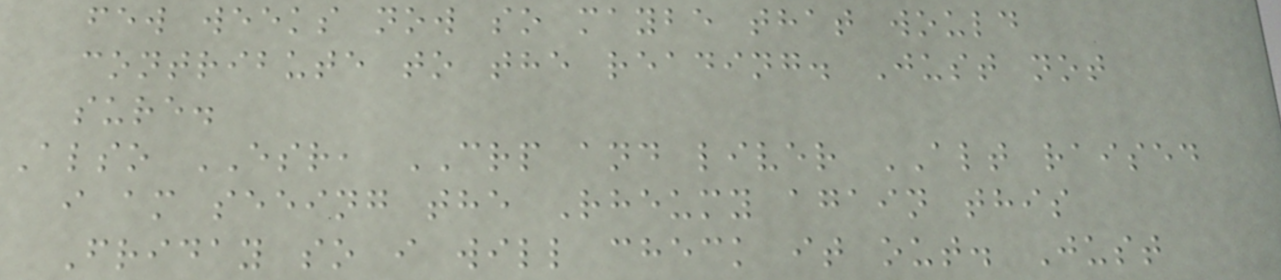few weeks now so maybe that would
contribute to the reading. Just not
sure.
Also ESR, CRP and liver ALT raised
i am seeing the Rheumy again this
Friday so i will check it out. Just
